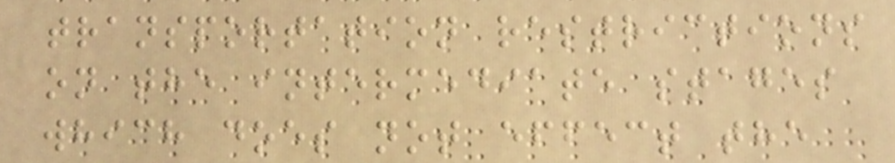transportation restrictions
on the intermediate stages
which does not effect the
